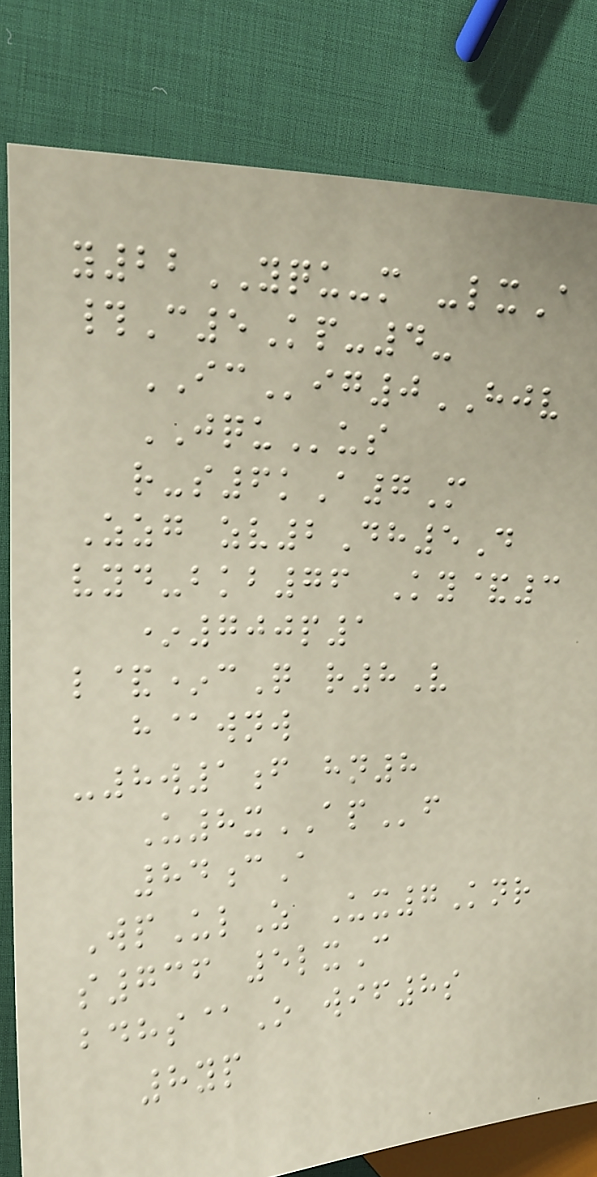y22YQU-m -lxA
#C5Kp-4-
ICig0HJV
JQUus
r-s6kA7M
Zzg zv2Dh5D
vyd-bkb76 Ky&3
*700p1
l&*cQ r8V
h@wnw
-8w1f hn8
U8xAPf
84cA
WpUlZ Ux7Knr
s736 5lxC
bdhs@O wif8s
8yp
